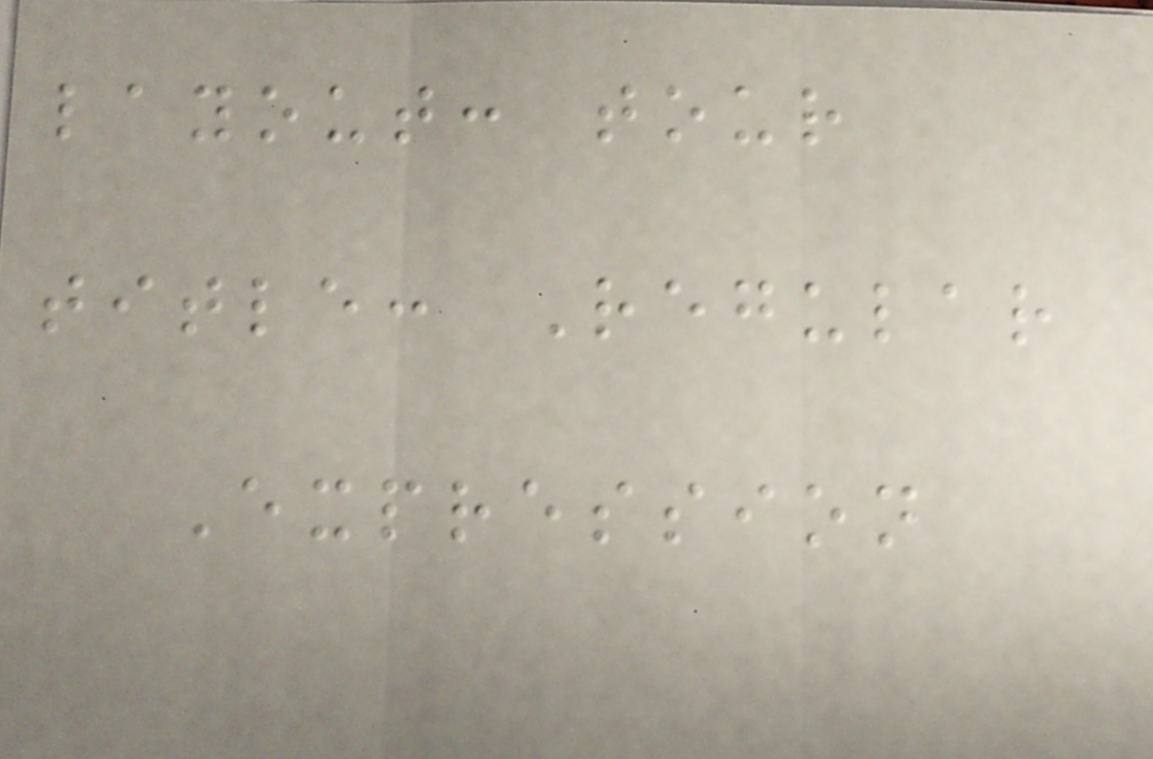layout: tour
title: Regular
Expression
